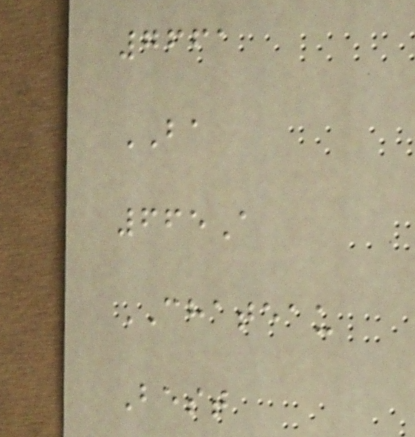7661
BA
665A
CHATEAU
Best
